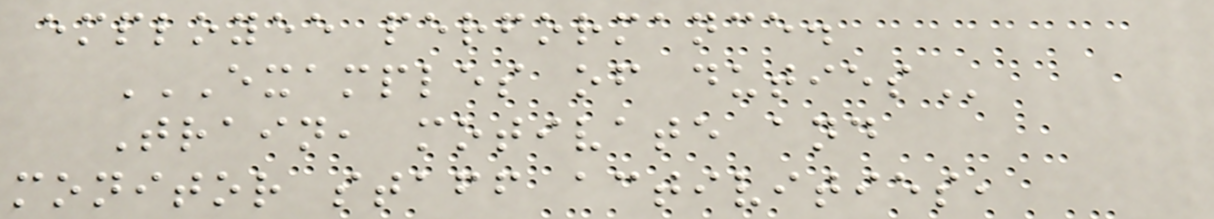employee performance.
EXAMPLES OF DUTIES
Train, motivate and
monitor staff activities,
